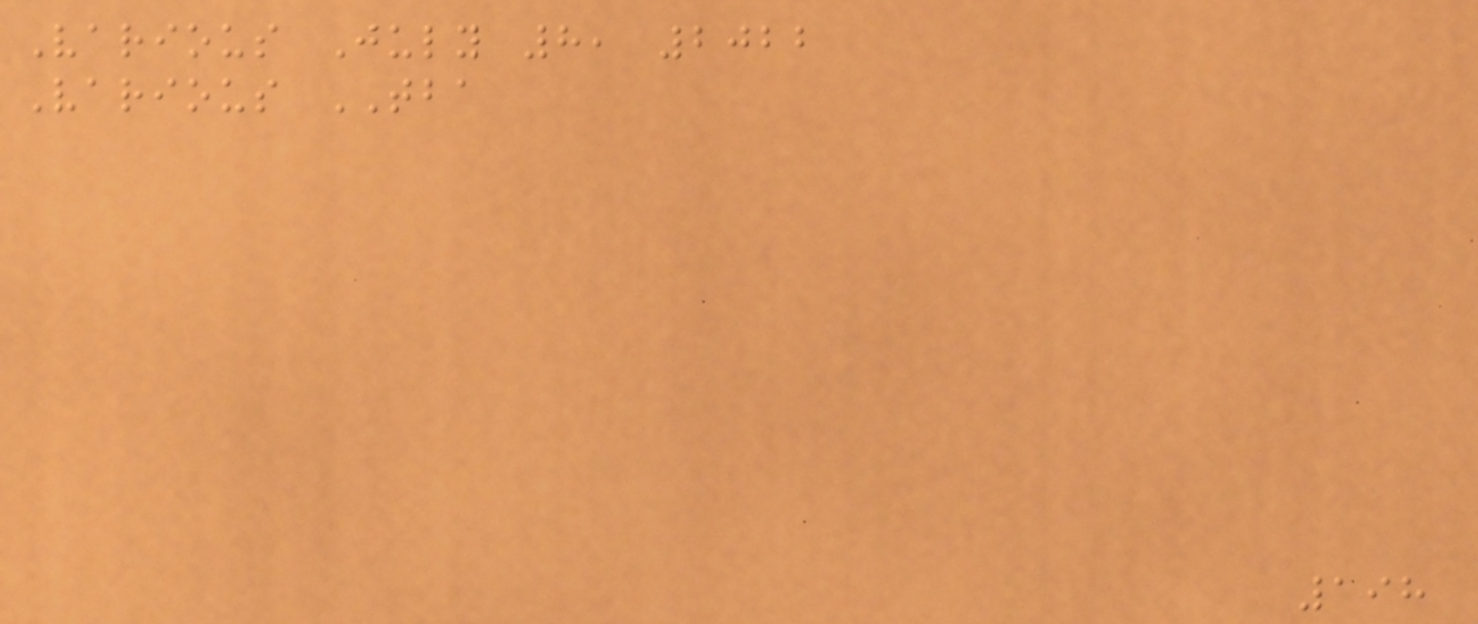Various July 8, 2022
Various TBA
198
